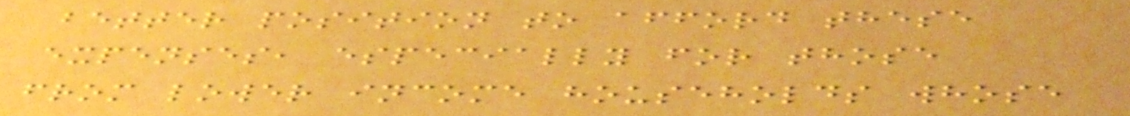better position to afford these
expenses, especially for those
from lower income households whose
